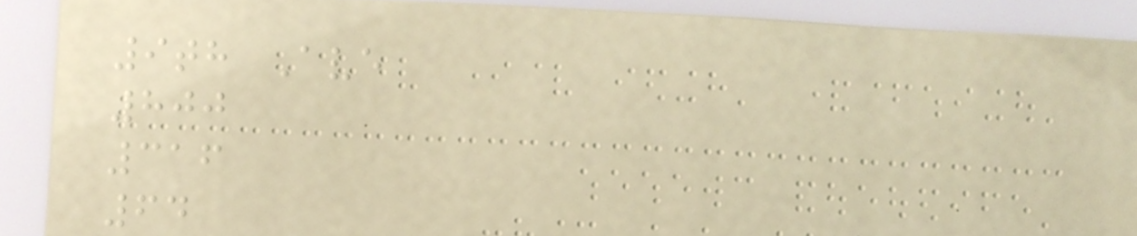9th Ave
800
316
64
